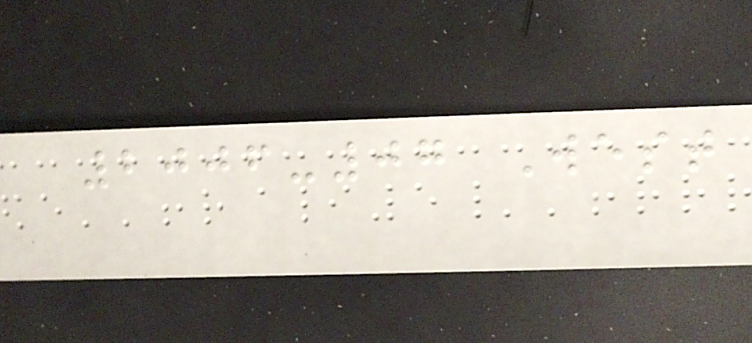2006-07 West
